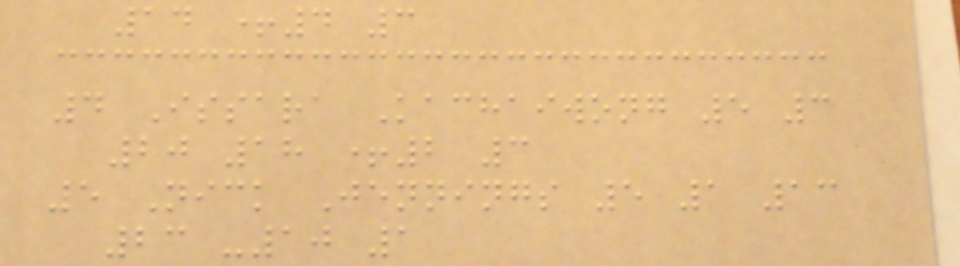14 +4 3
4 Issara Kachaiwong 5 3
20 18 +2 3
5 Nick Jennings 5 1 13
23 -10 1
